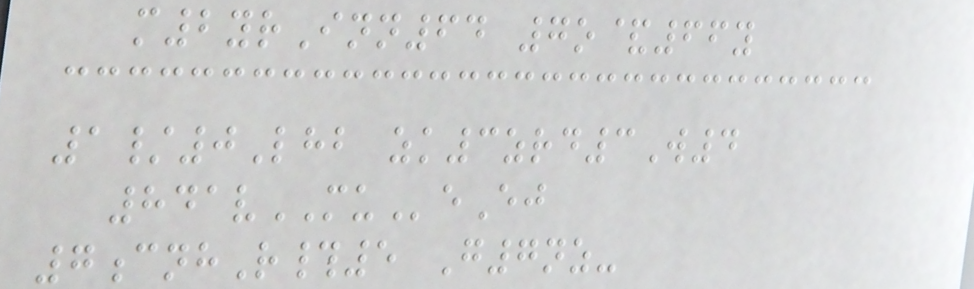m2yrInn64 7o&66y
1/0Lhb zk3zrd3W4
841vMUeEj
7cnhR#5 G7nz-
